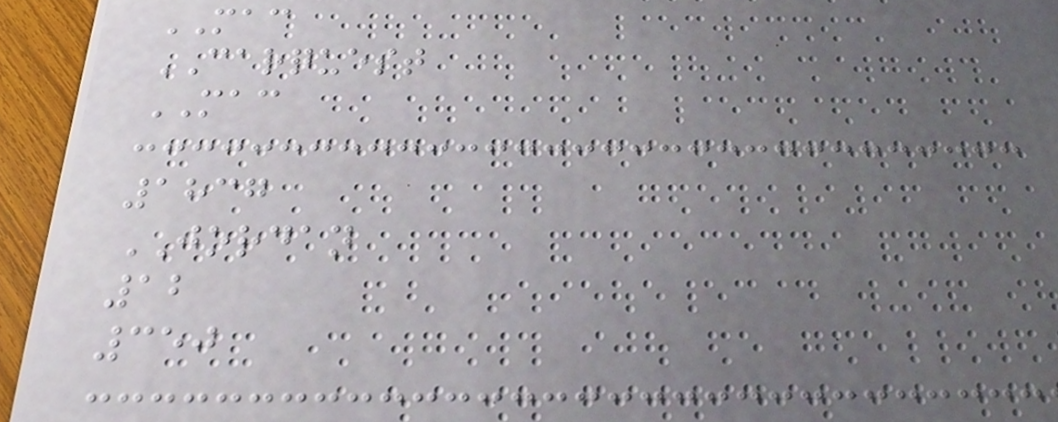MAC
CARQUEST
MAC
1837
JORDAN
12
350
